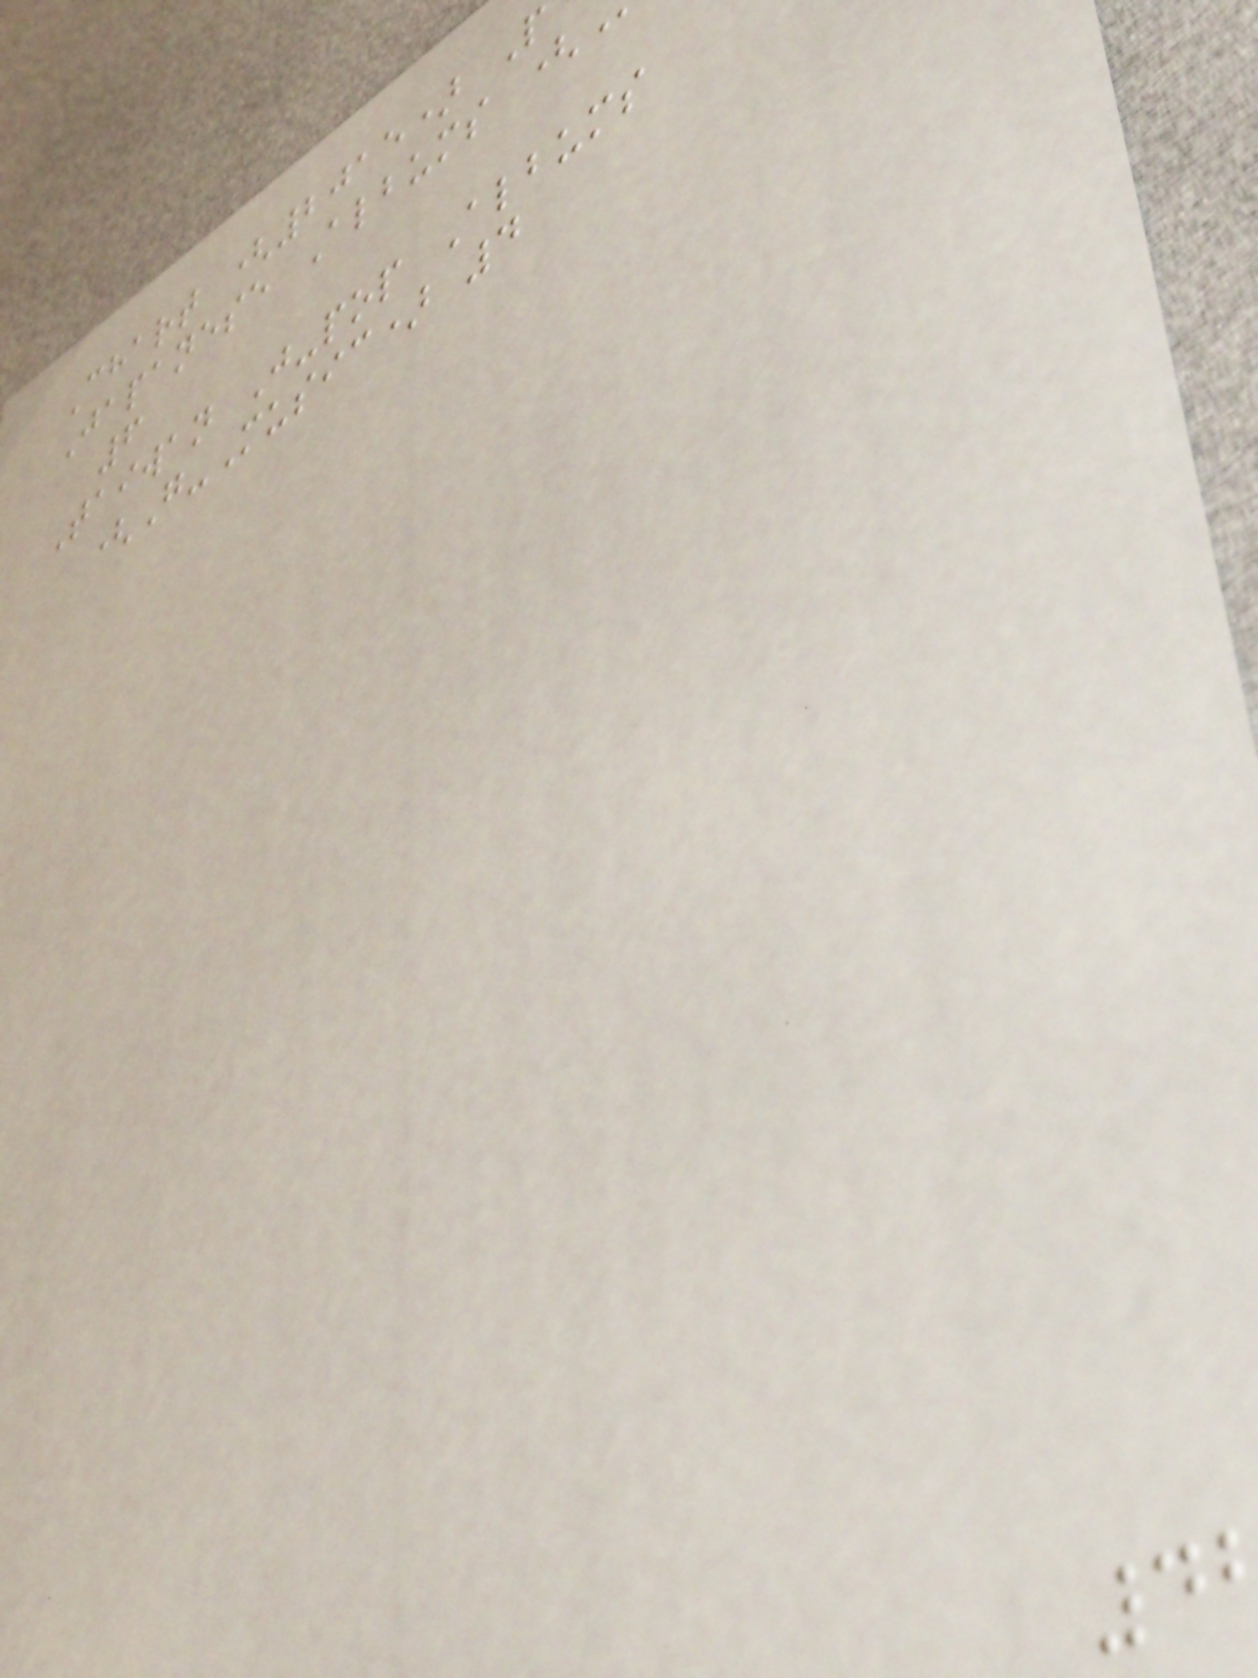Chart (2015) P
Japanese Albums (
6
Taiwan J-pop Albums
(G-Music) 4
